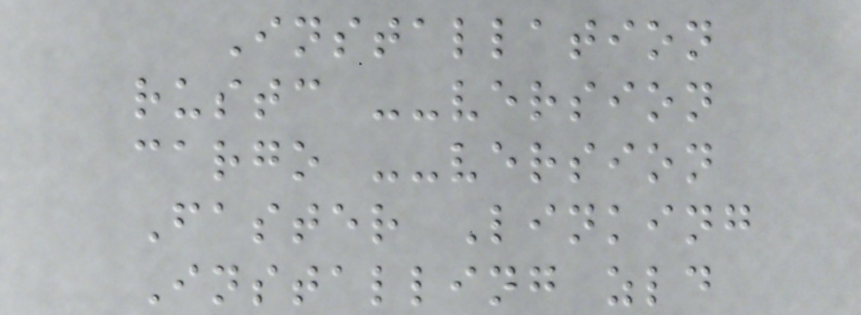Installation
rustc --version
cargo --version
Faster Linking
Installing zld
